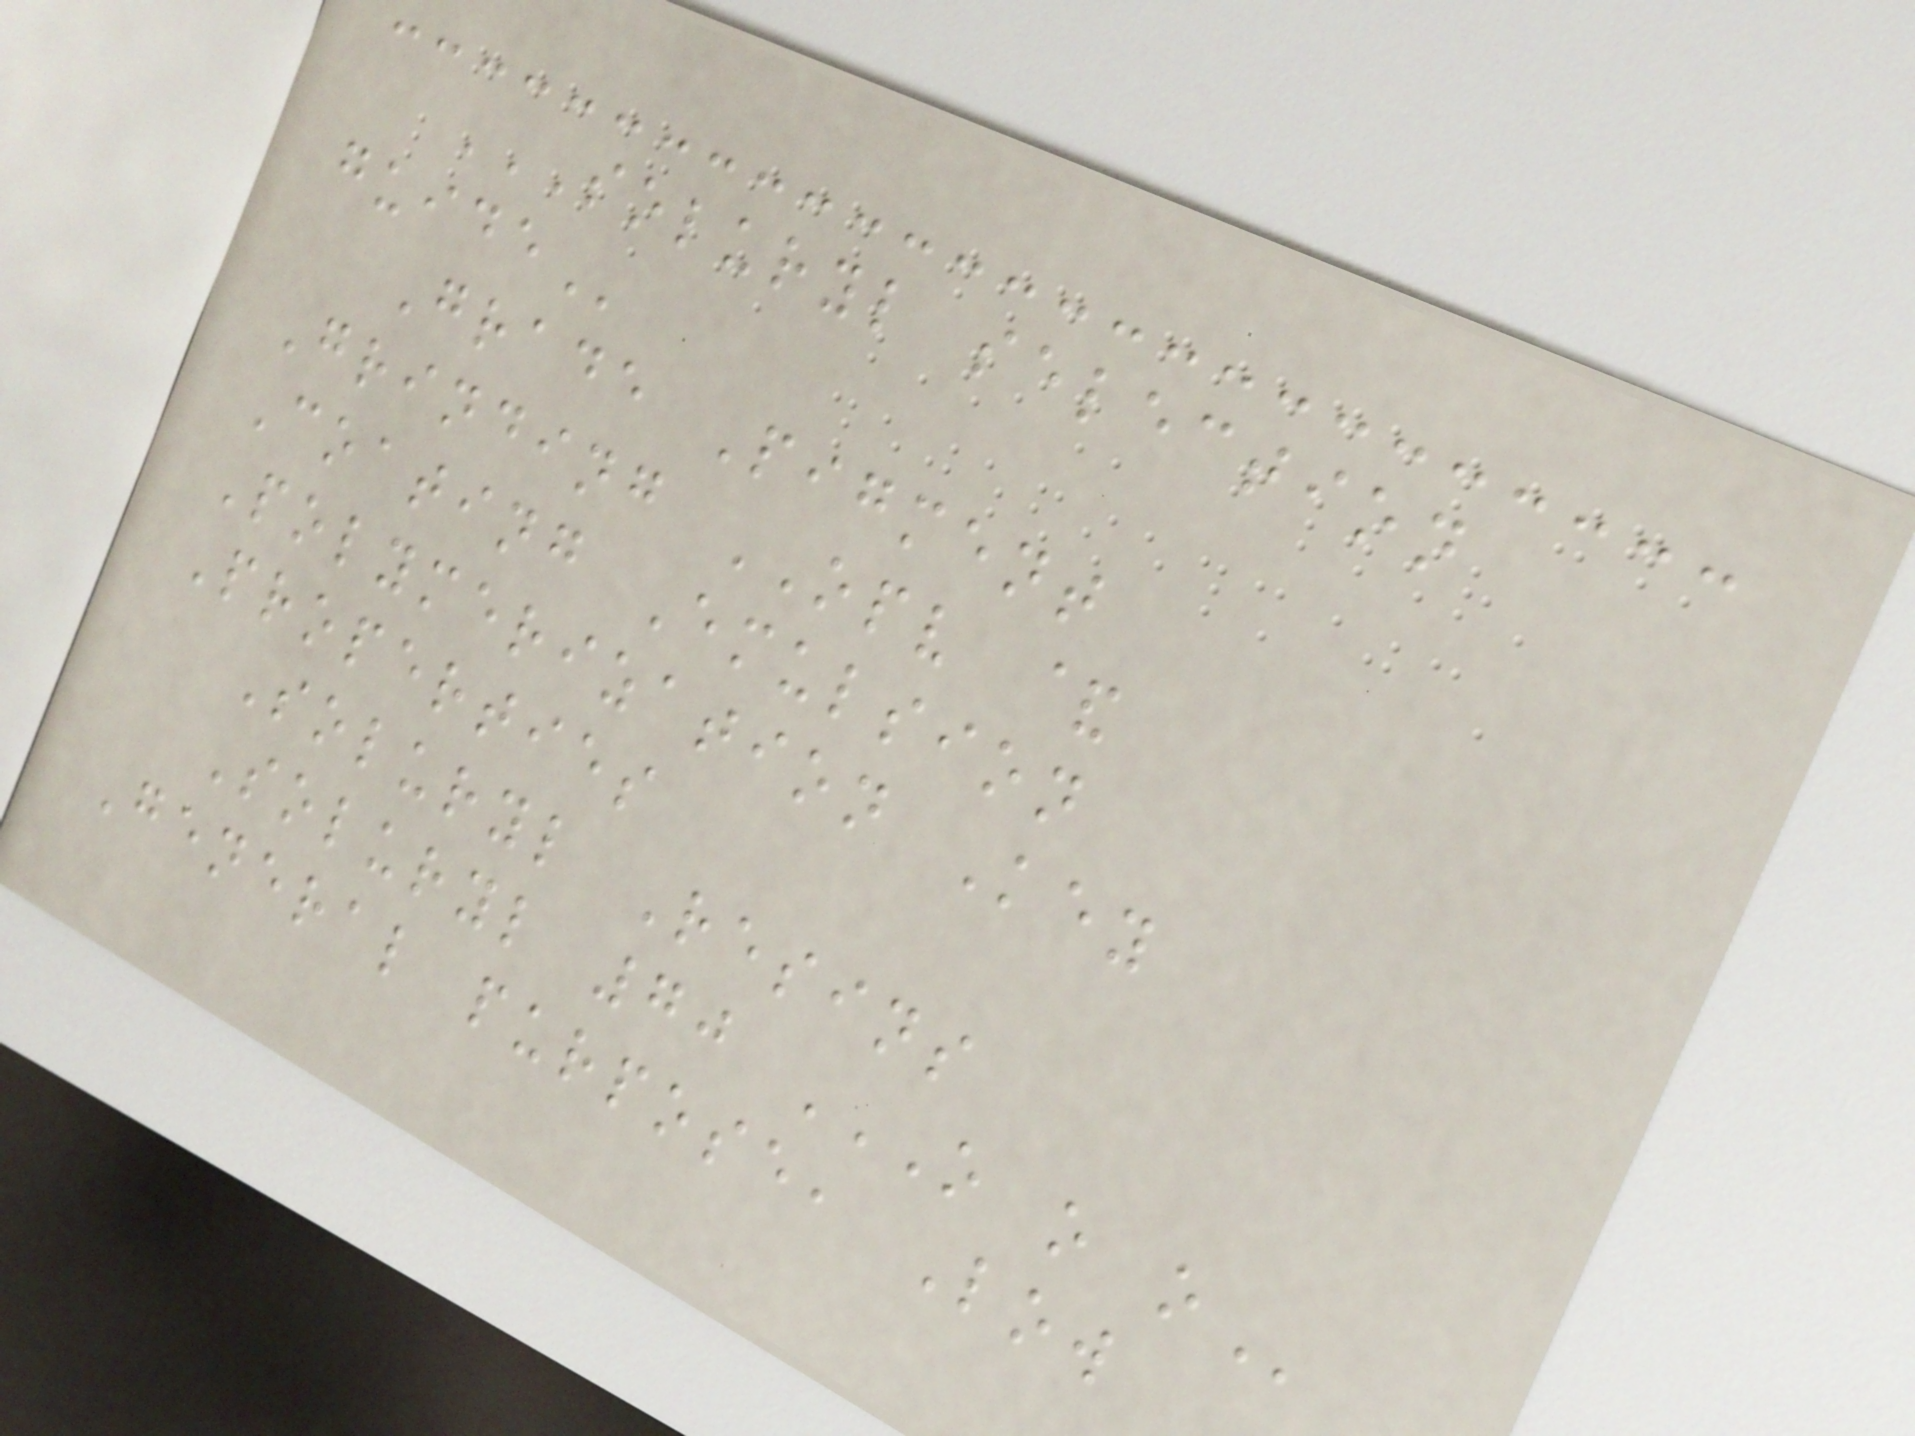SOLURYL SELECTION
GUIDE
Grade Pigment
Grinding OPV &
Coating Emulsion
Polymerization Key
Properties
Soluryl Resins
Soluryl 70 O O O
General purpose, Low
